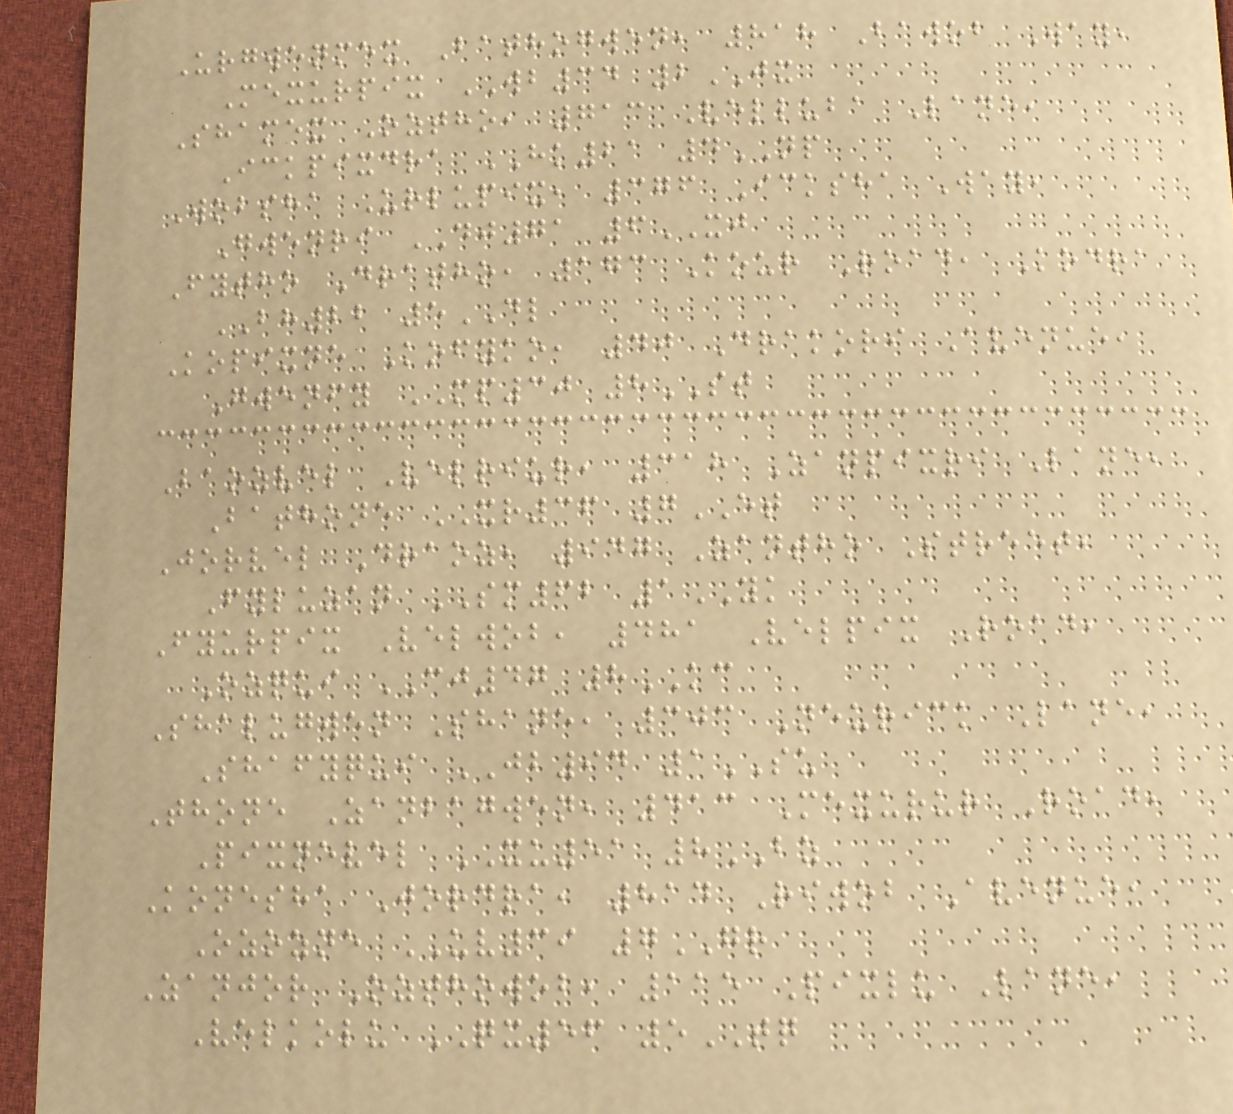Urgwenmex Bathogwen, 818 Bawob Way,
Mexurpix WB34 2JX
Shamex Oztho, 713 Velluba Lane,
Ickpixdra HK21 4NP
Wobsha Urlupix, 376 Icksha Way,
Gwenri DJ71 6XJ
Fytho Dratho, 173 Kour Road, Kodra
BH22 5DL
Kopixne Kofyko, 40 Drakori Avenue,
Gwenfy MP30 8ST
Baozvel Velriur, 318 Zanpixri Lane,
Bathone XR36 7ET
Jorvel Draoz, 947 Zantho Street,
Fyluzan SM62 1YK
Fyurpix Velwob, 481 Velpix Road,
Ozqui CJ47 8KC
Shalugwen Shane, 303 Neurick Lane,
Shafyqui JB94 1SU
Thone Zanbagwen, 413 Mexurur Road,
Pixnevel XU51 8BZ
Konesha Jordra, 814 Riwob Avenue,
Ozozne UV39 7GR
Zanjor Ozthowob, 115 Pixlu Lane,
Velkolu QX56 5TQ
